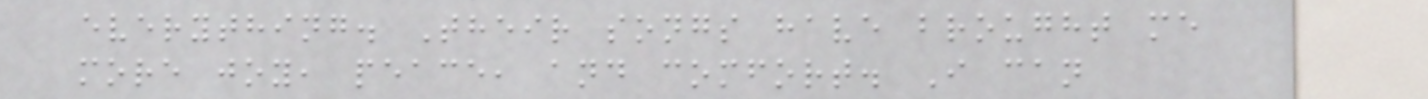everything. Their songs have brought me
more joy, peace, and comfort. I can
